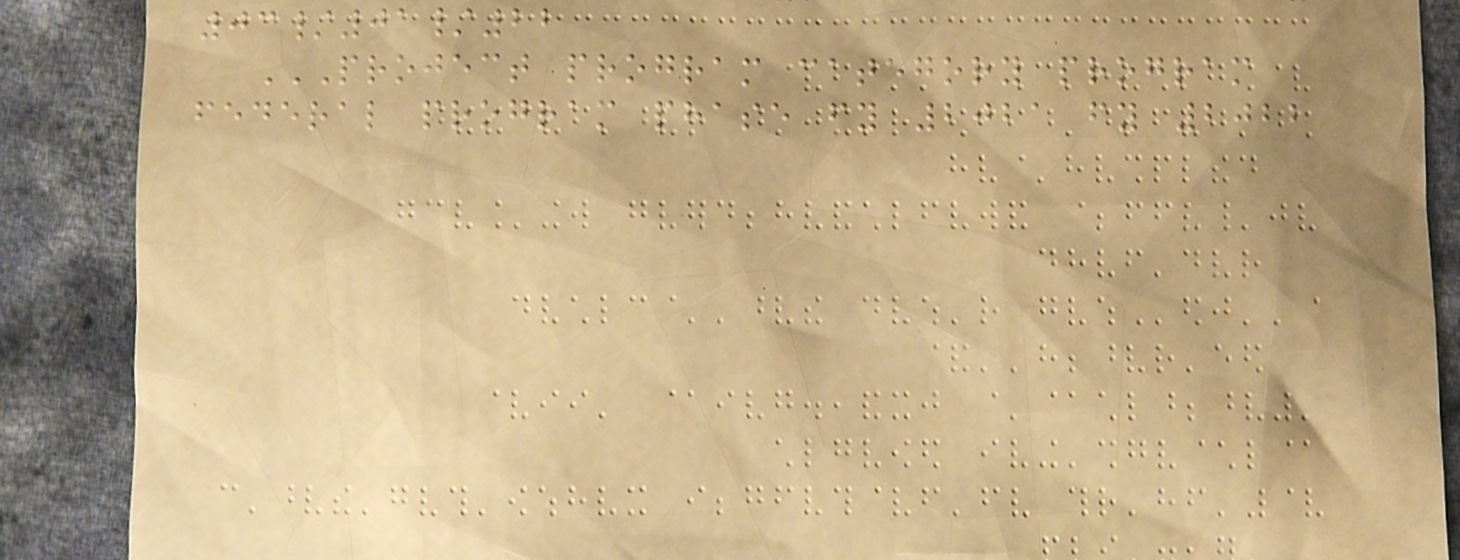03/01/22
PROJECT PROGRAM CATEGORY PROGRAM
FEDERAL PROGRAM PHASE FY 2021 FY 2022
